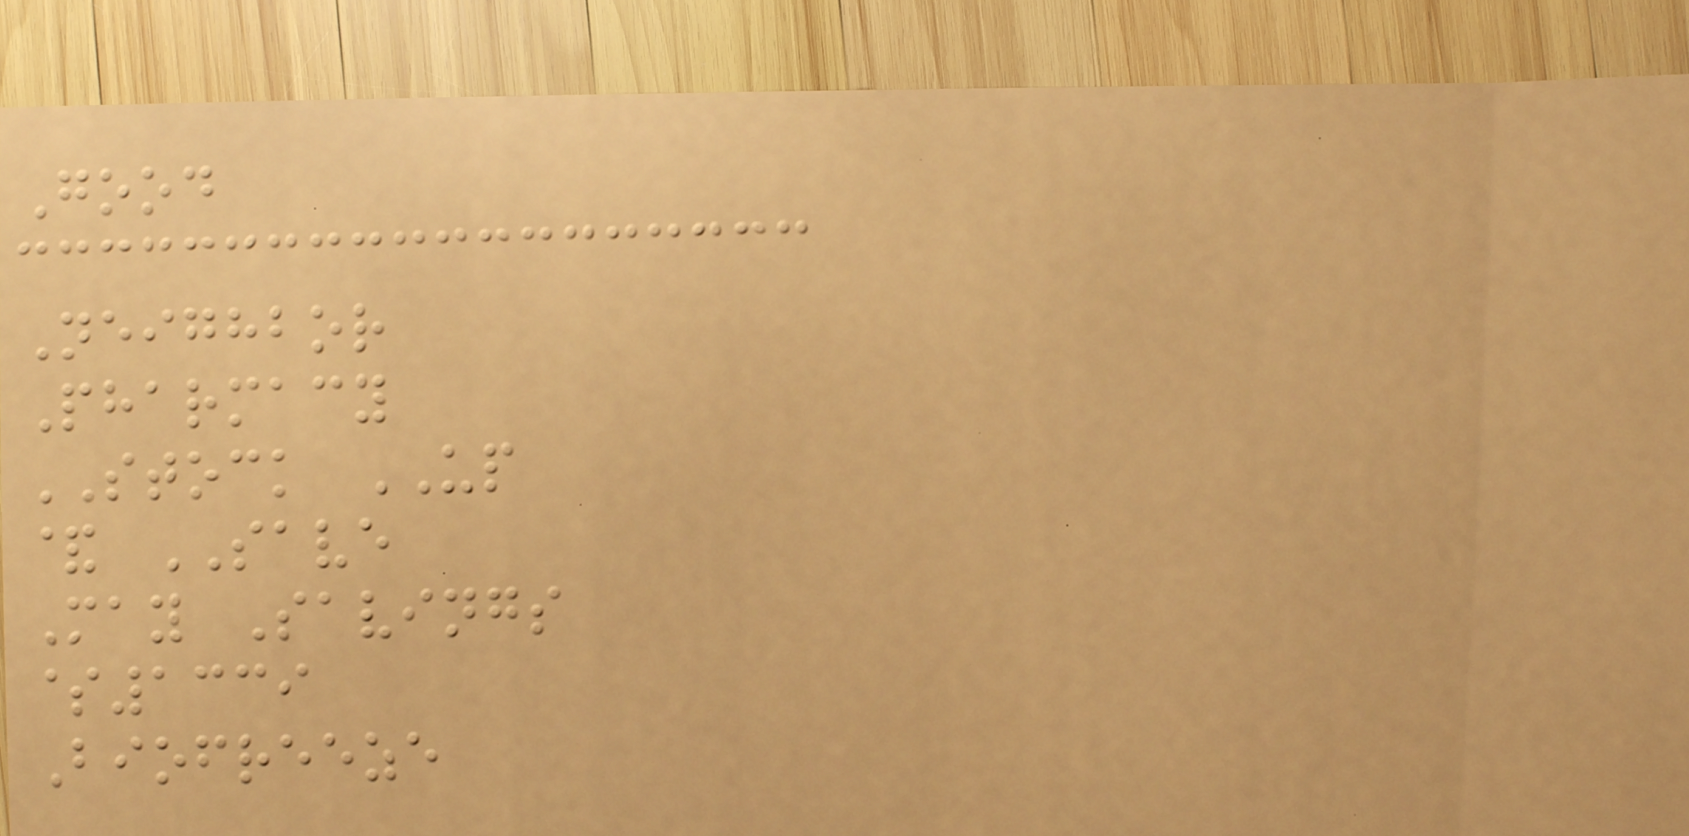Good
Neighbor
Pharmacy
STOCK UP
& SAVE
May Savings
$1339
Biofreeze
